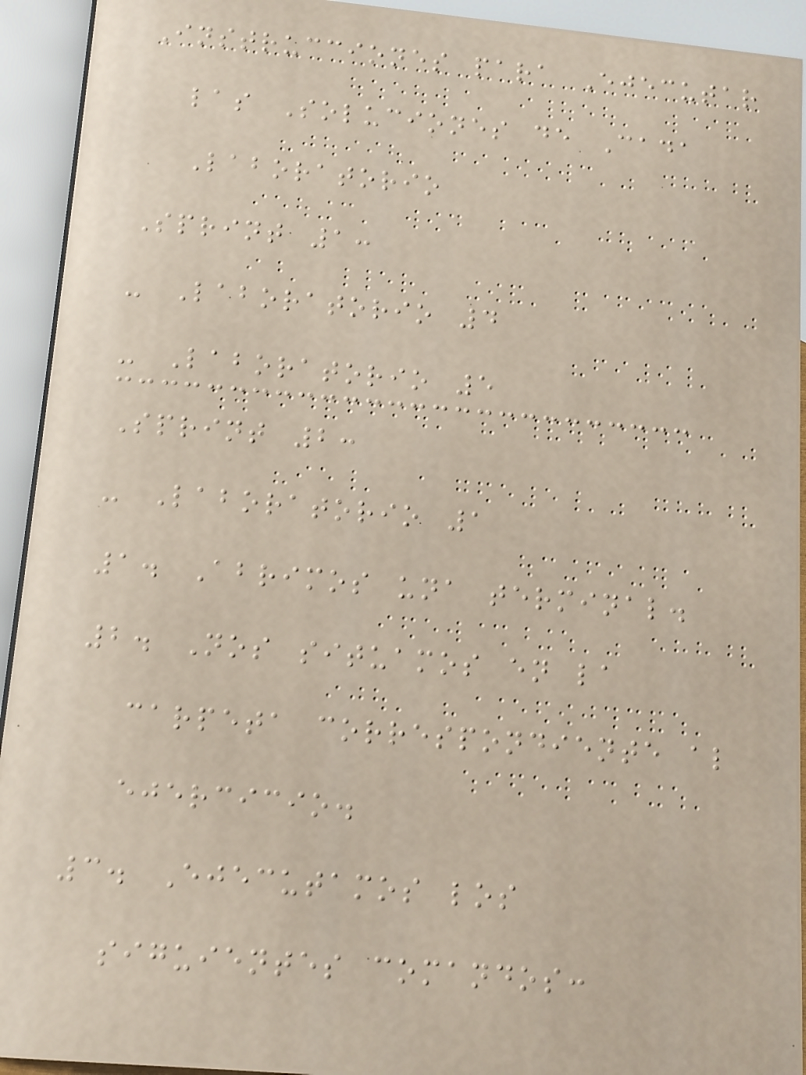Instrucciones para Ejecutar
las Soluciones de Cada
Laboratorio
Sprint 1:
- Laboratorio 4
- Laboratorio 5
Sprint 2:
- Laboratorio 1
1. Abrimos una terminal.
2. Nos situamos en la
carpeta correspondiente al
ejercicio.
3. Ejecutamos los
siguientes comandos:
